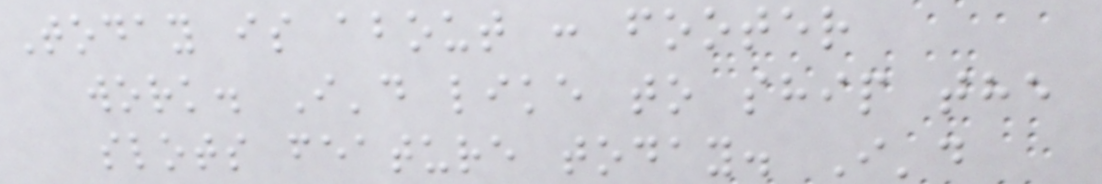Today is about : footer
work. I'd like to ship the
slots feature today. I'd
